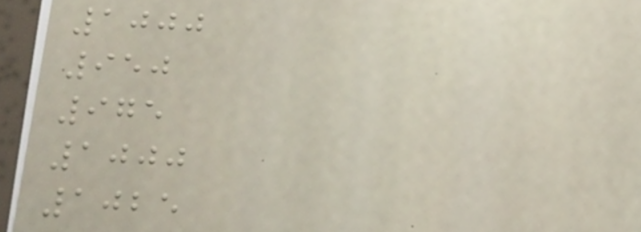1000
950
975
1000
1025
